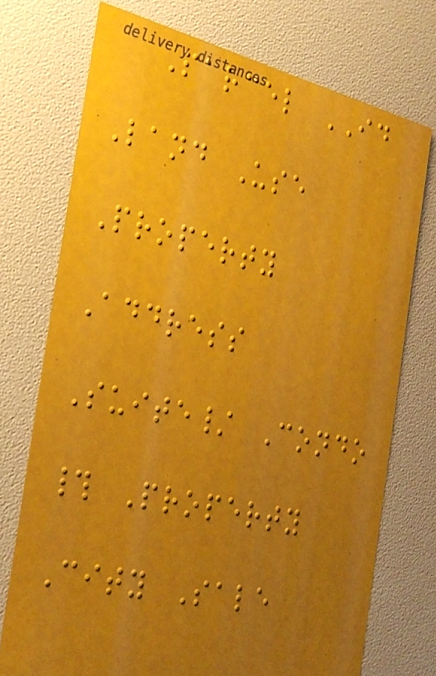Parcel ID
Land Use
Property
Address
Suite/ Condo
# Property
City Sale
